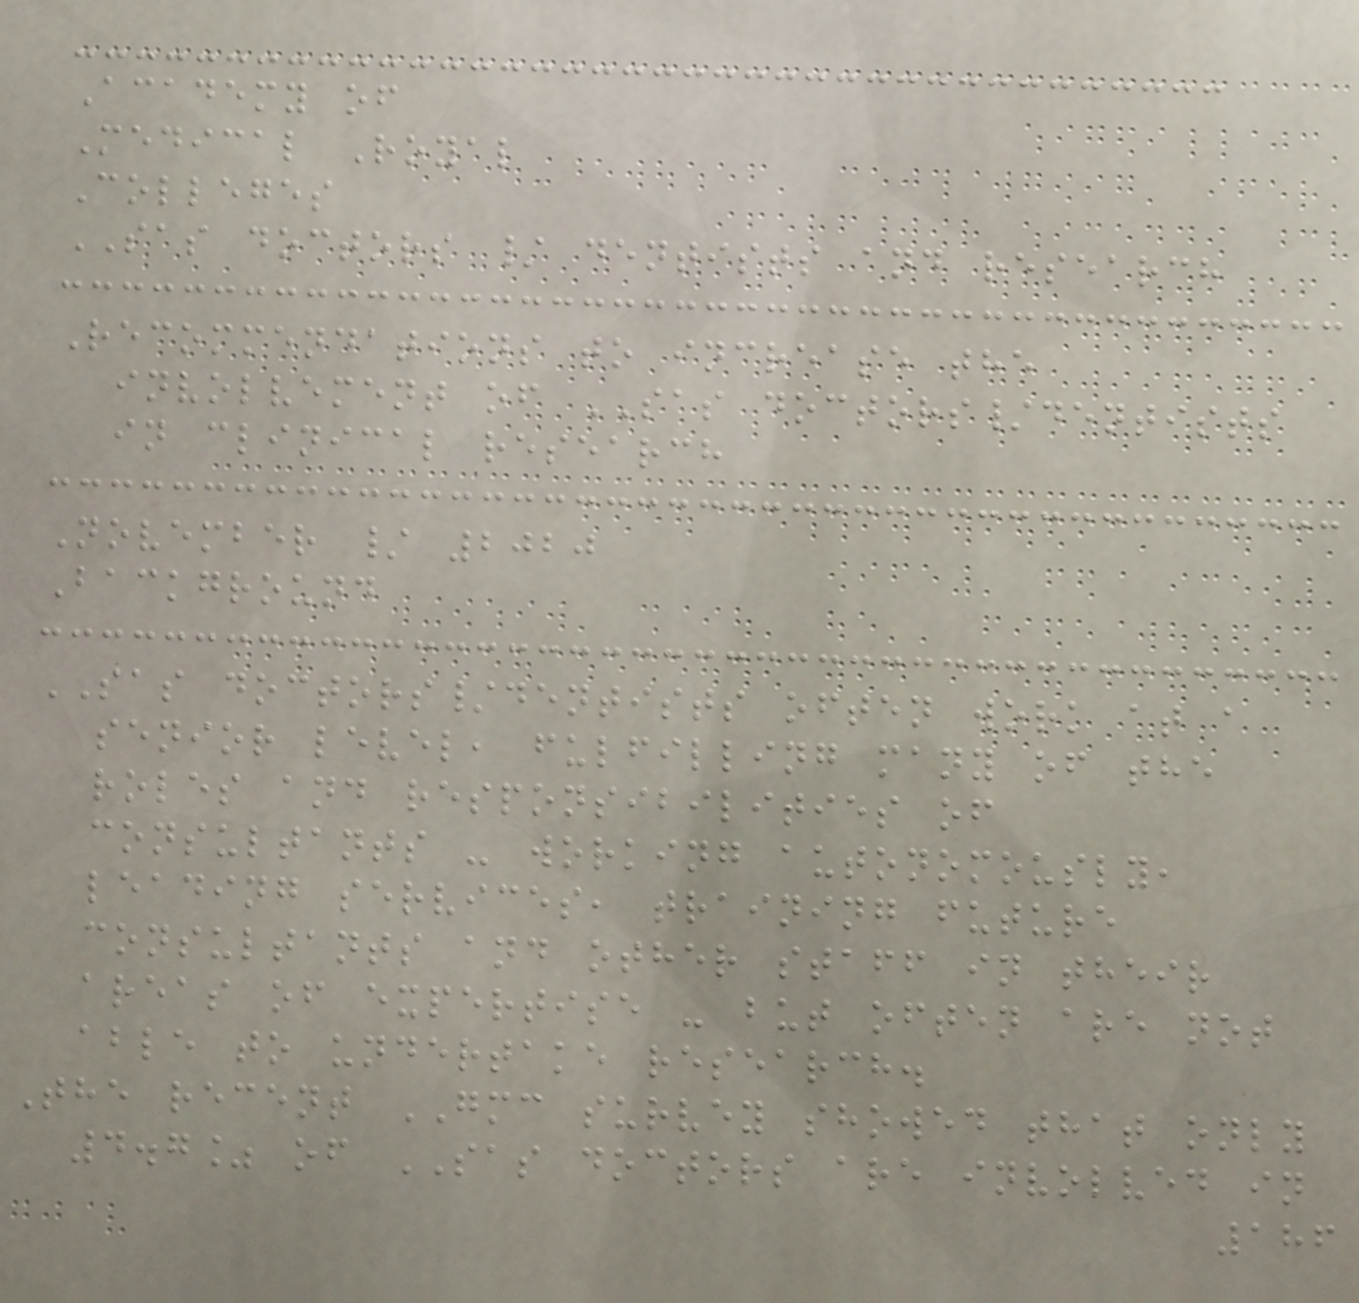Academy of
Medical Royal
Colleges
SAS doctors / dentists and research
Recommendations to increase the
involvement of SAS doctors/dentists
in clinical research
November / 2020
Background
SAS doctors/dentists often work at a
senior level, fulfilling many of the
roles and responsibilities of
consultants - working autonomously,
leading services, training future
consultants and other staff in their
areas of expertise - but often are not
able to undertake research.
The recent GMC survey showed that only
4.7% of SAS doctors are involved in
186
